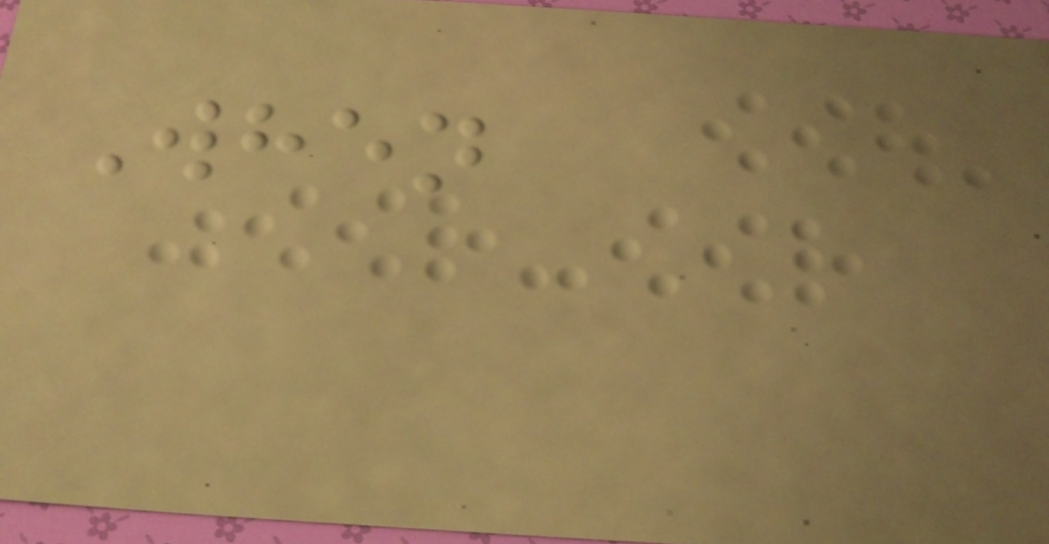When
